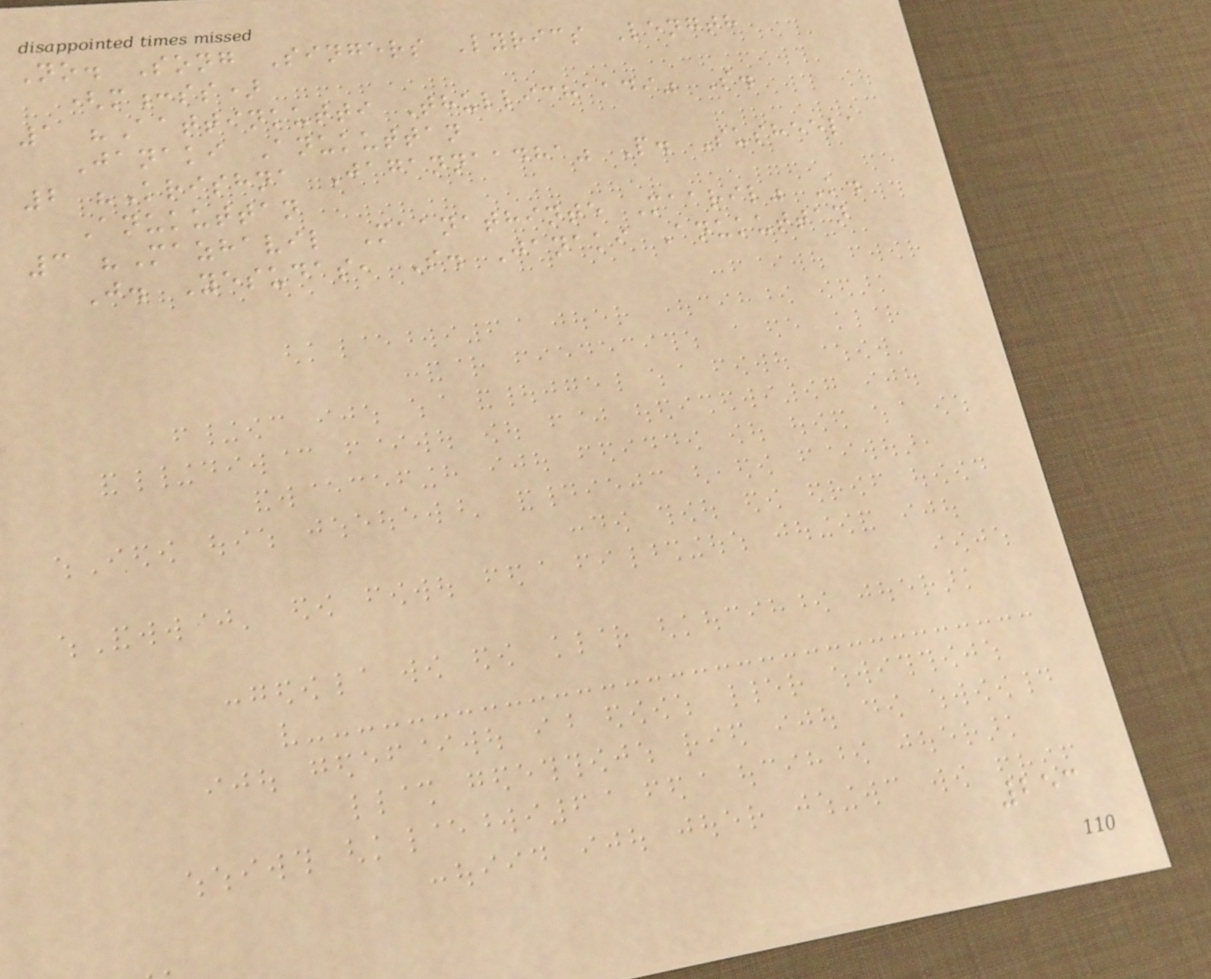No. Song Singers Lyrics Length
(m:ss)
1 "Aattinkutti Thullichaadi" S.
Janaki Anukuttan
2 "Krishna Jagannaadha" P. Susheela
Anukuttan
3 "Mazhavil Maanathinte Maaril" K.
J. Yesudas, S. Janaki Anukuttan
253
